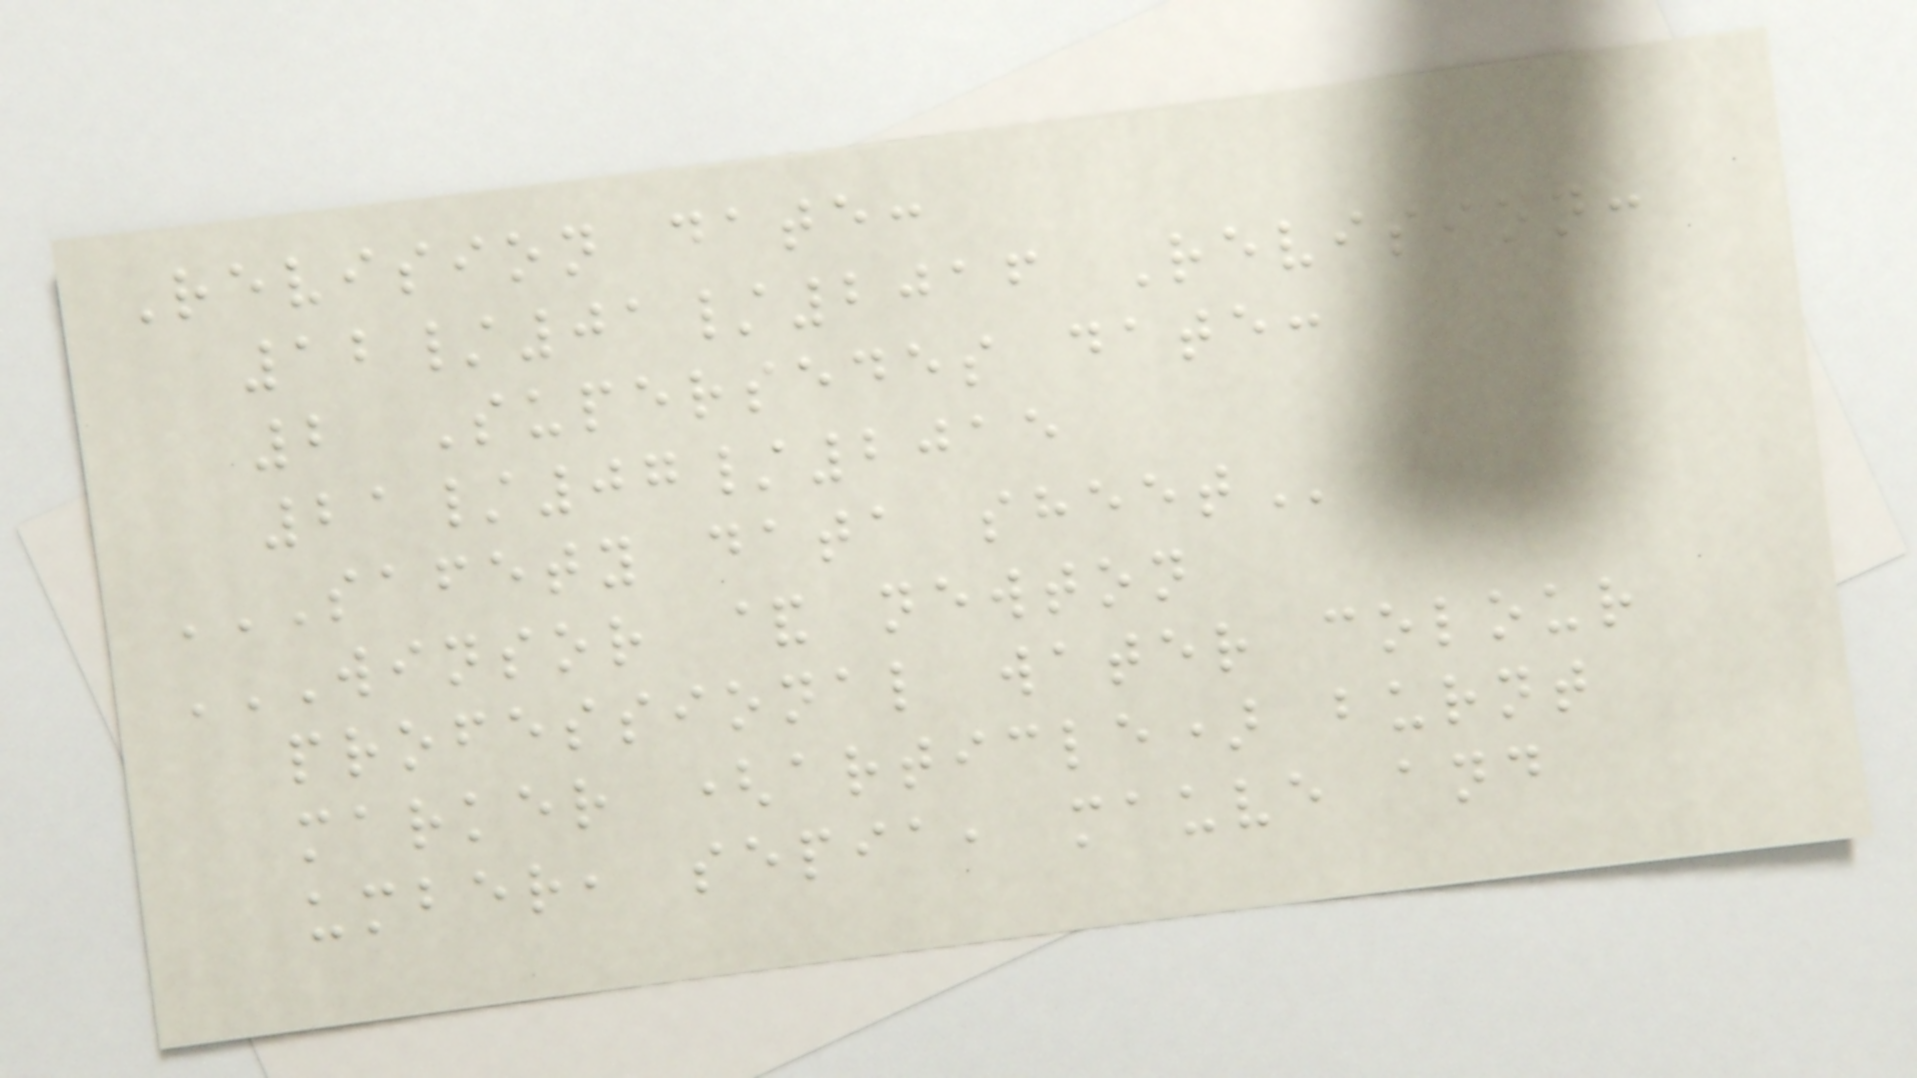Revision date:
12/01/2016 Revision:
2 Supersedes date:
21/07/2015
SAFETY DATA SHEET
WINSOR & NEWTON
PROFESSIONAL WATER COLOUR
MARKER (ARTICLE) BURNT
UMBER, SEPIA, MAUVE AND
